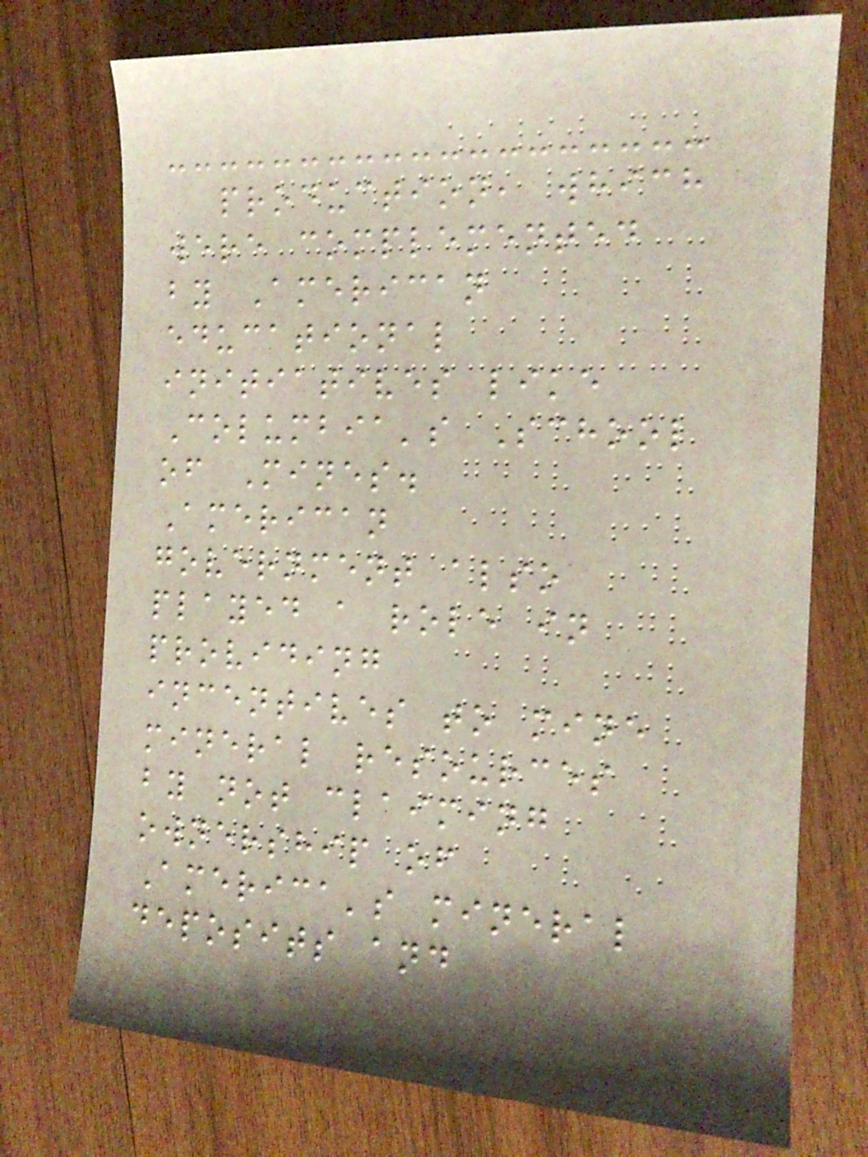production, which
were complemented
by American
educational
initiatives like
Columbia's School
of Mines.
American
government also
played a role in
providing
incentives to mine
mineral resources
by not claiming
ownership of
America's mineral
deposits and
